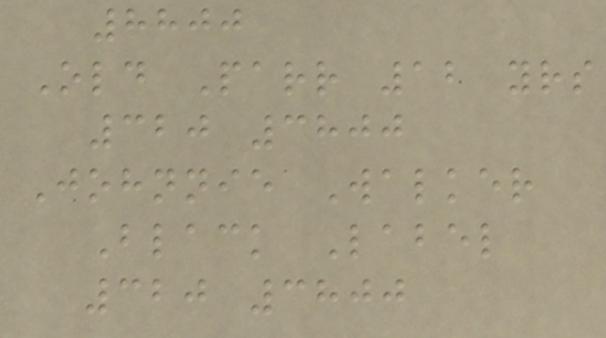8800
Old Parr 12 yrs
320 3800
Johnnie Walker
Black Label
320 3800
